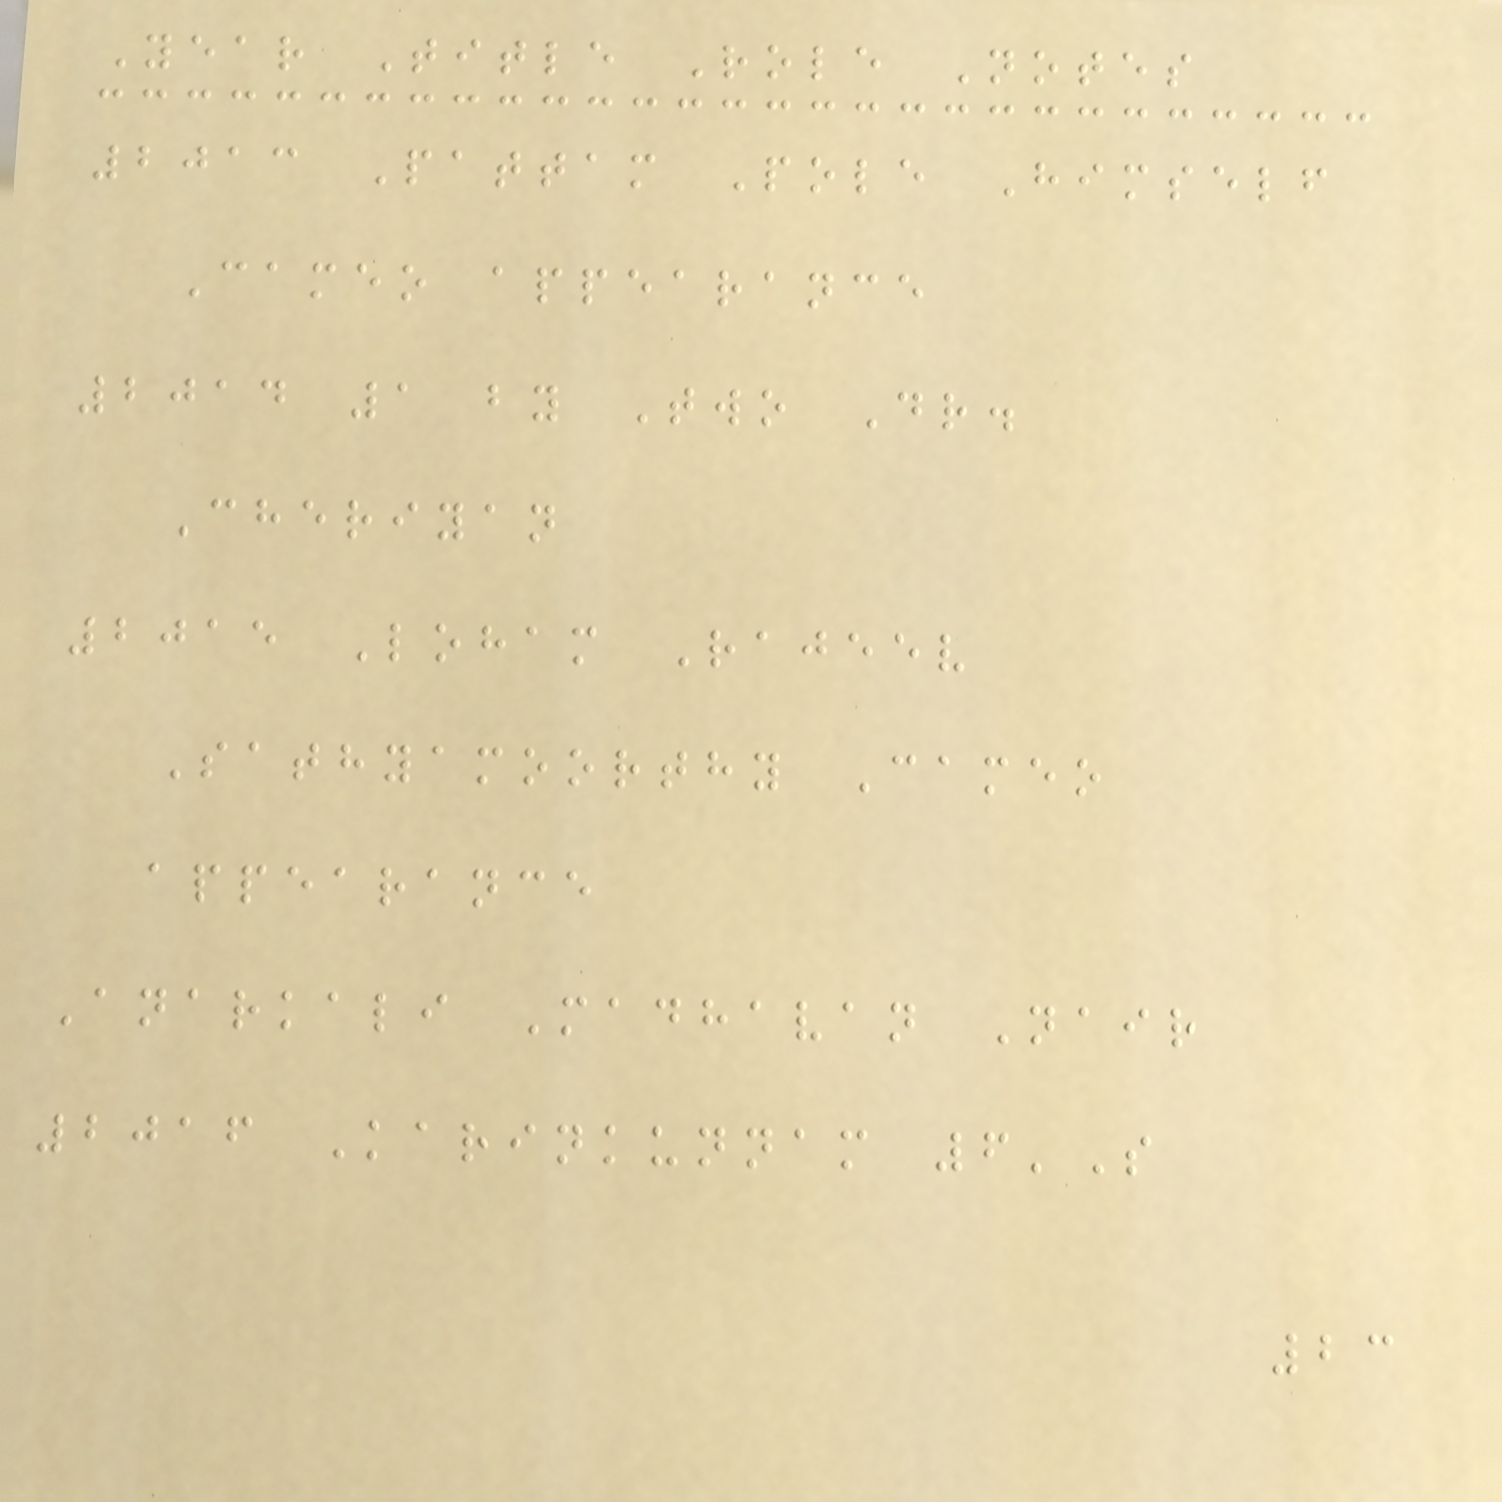Year Title Role Notes
2013 Pattam Pole Himself
Cameo appearance
2014 1 by Two Dr.
Cheriyan
2015 Loham Rajeev
Sathyamoorthy Cameo
appearance
Anarkali Madhavan Nair
2016 Karinkunnam 6'S
23
